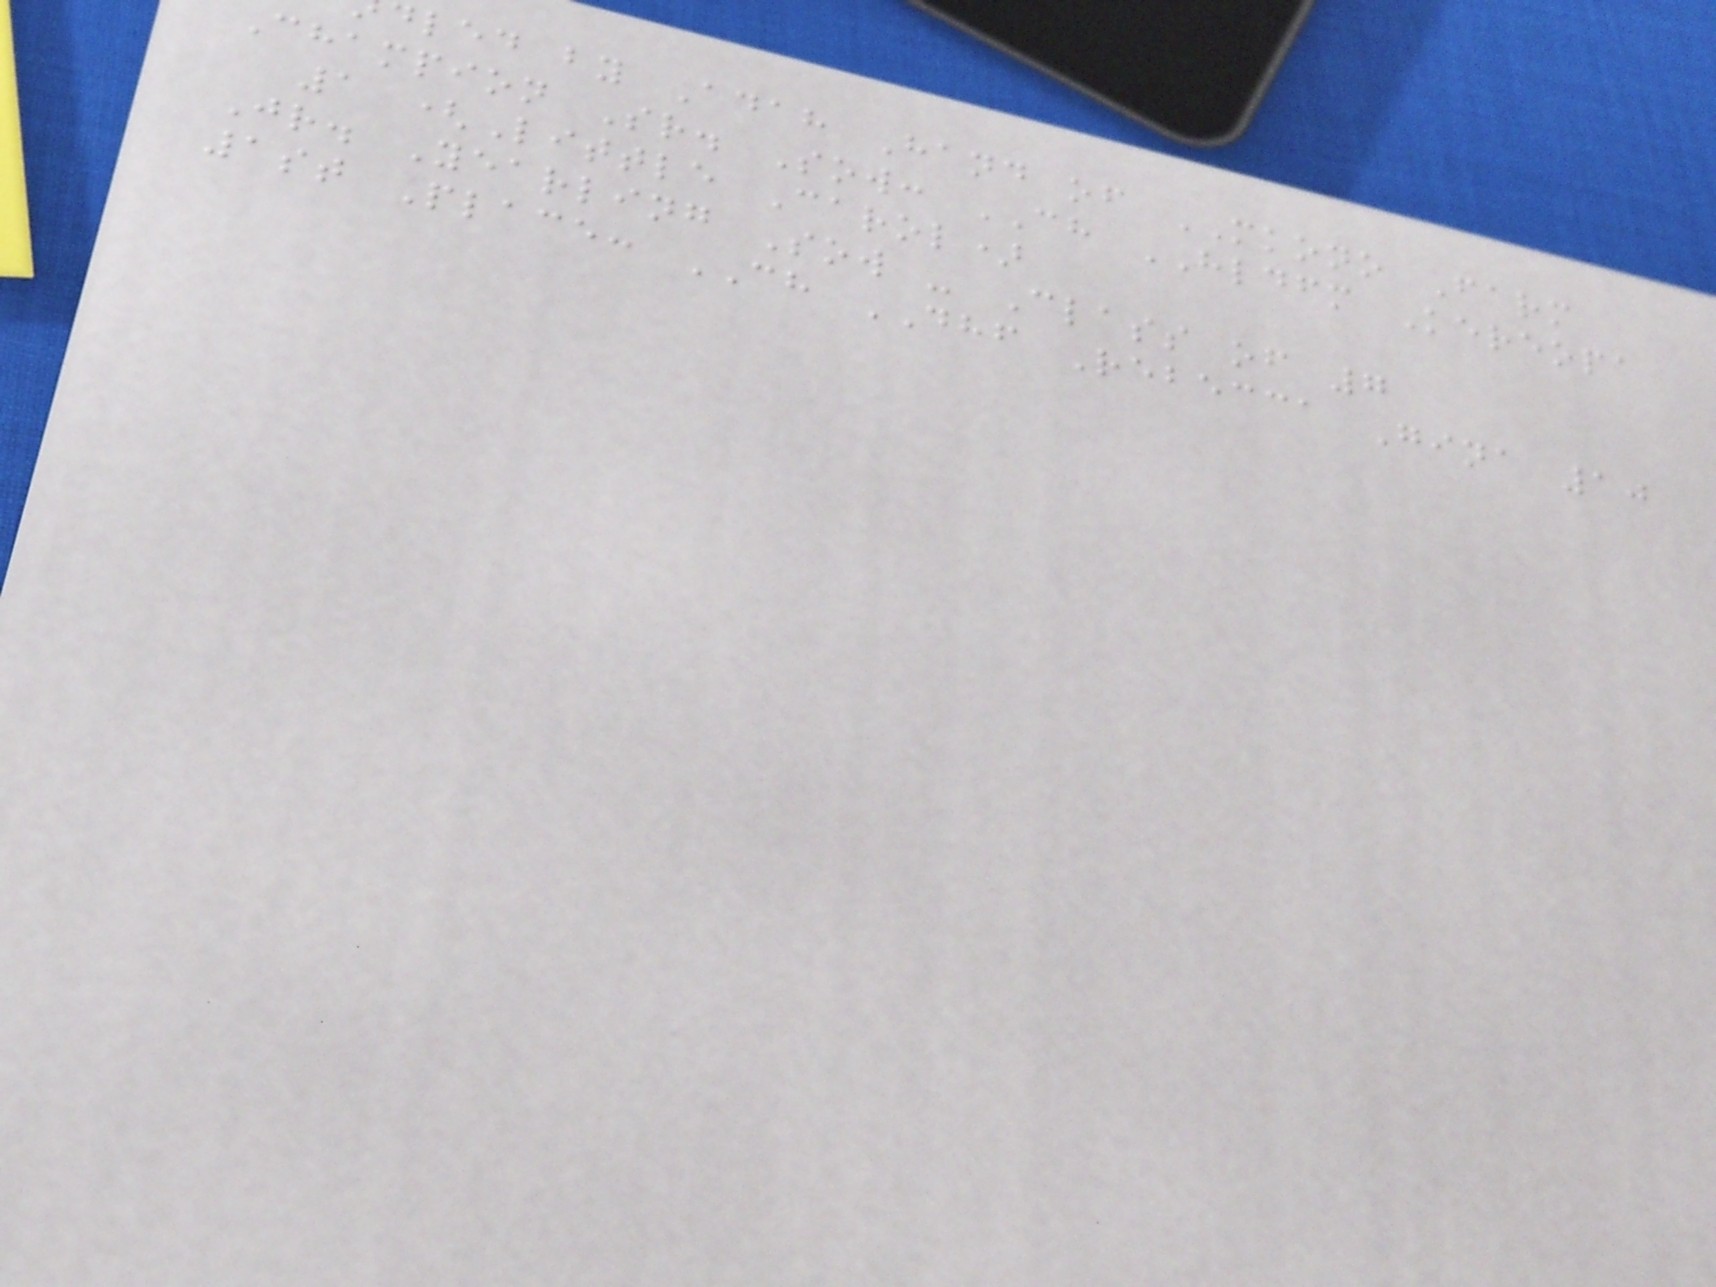led by Adah Hand of MKONO Farm
Champion Sr. Sow: CH HLDFM Kereopa
1 (Little Carol)
Jr. Yearling Sow - Class of 7
1st Place: CH DHF Rebecca Gina 10
